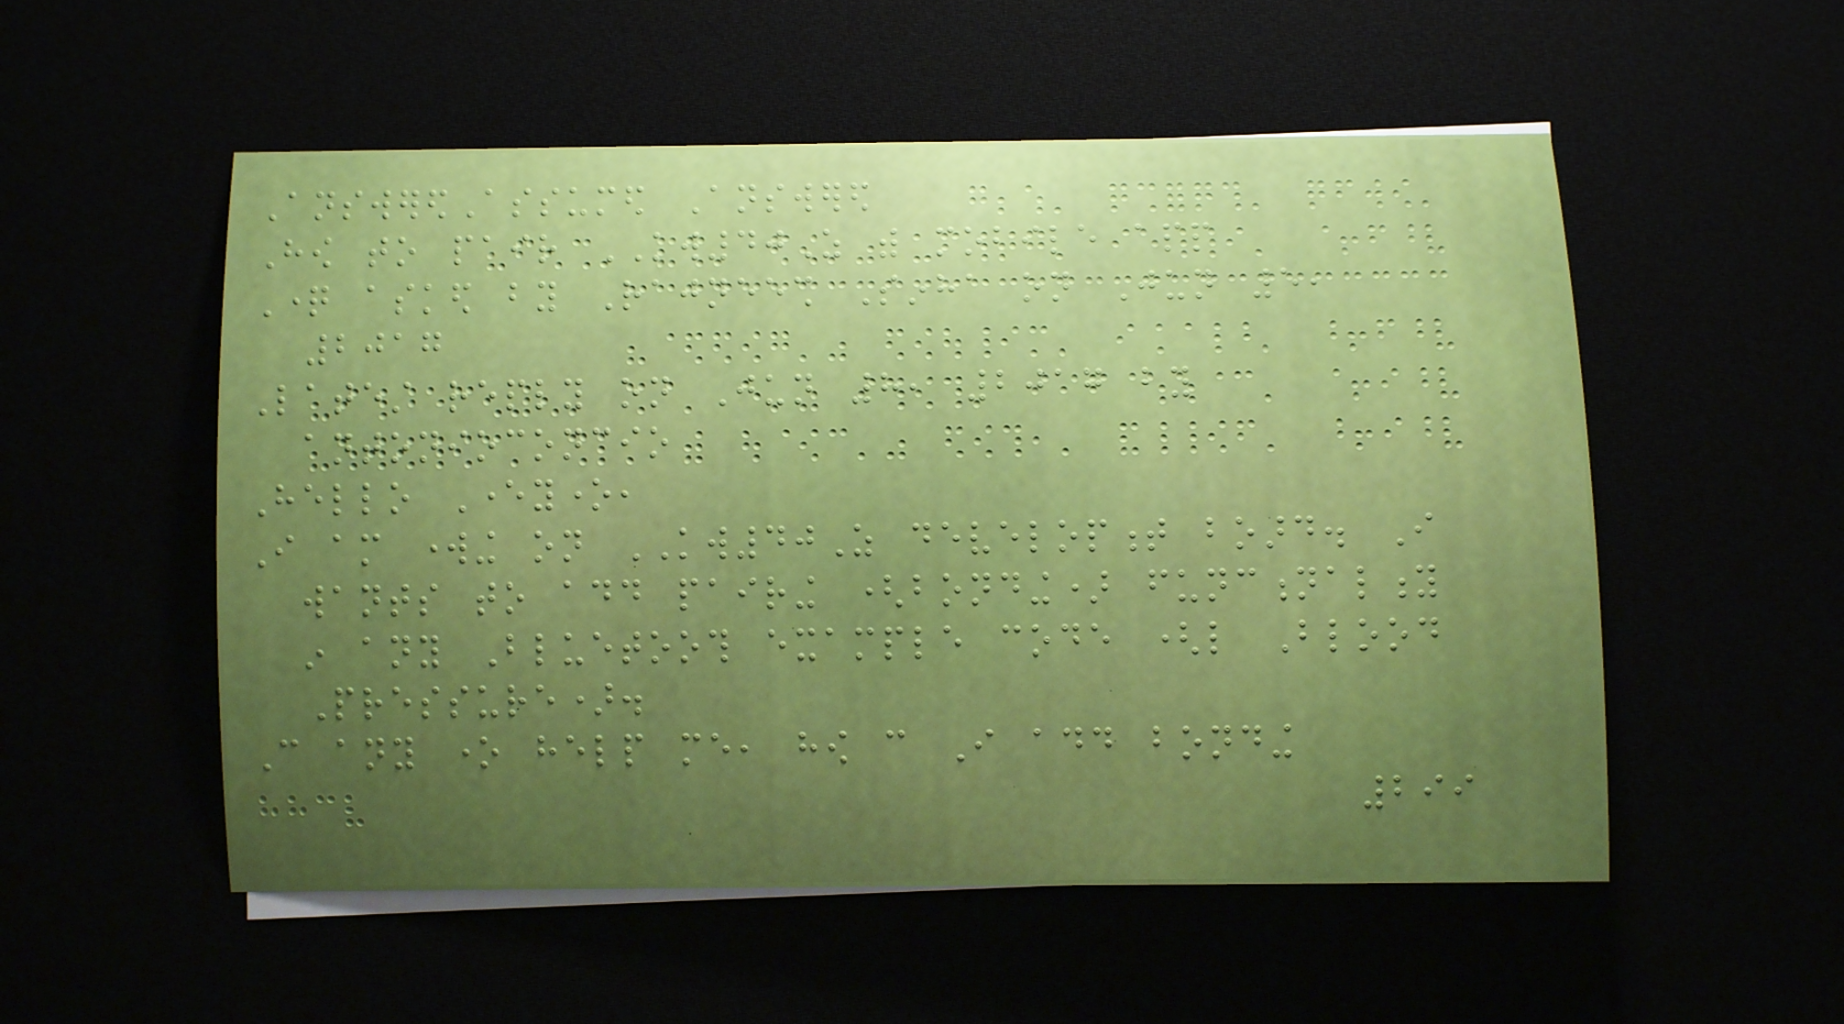AnsweredAssumed Answered
How to pair KW40Z with mobile app
Question asked by Rajneesh Sinha on Jun 5,
2017
Latest reply on Jun 8, 2017 by
antonioconcio
Hello Everyone,
I am working on KW40Z development board. I
wants to add pairing (bonding) functionality
in any Bluetooth example code (like Blood
Pressure).
Can any one help me, how can I add bonding
299
